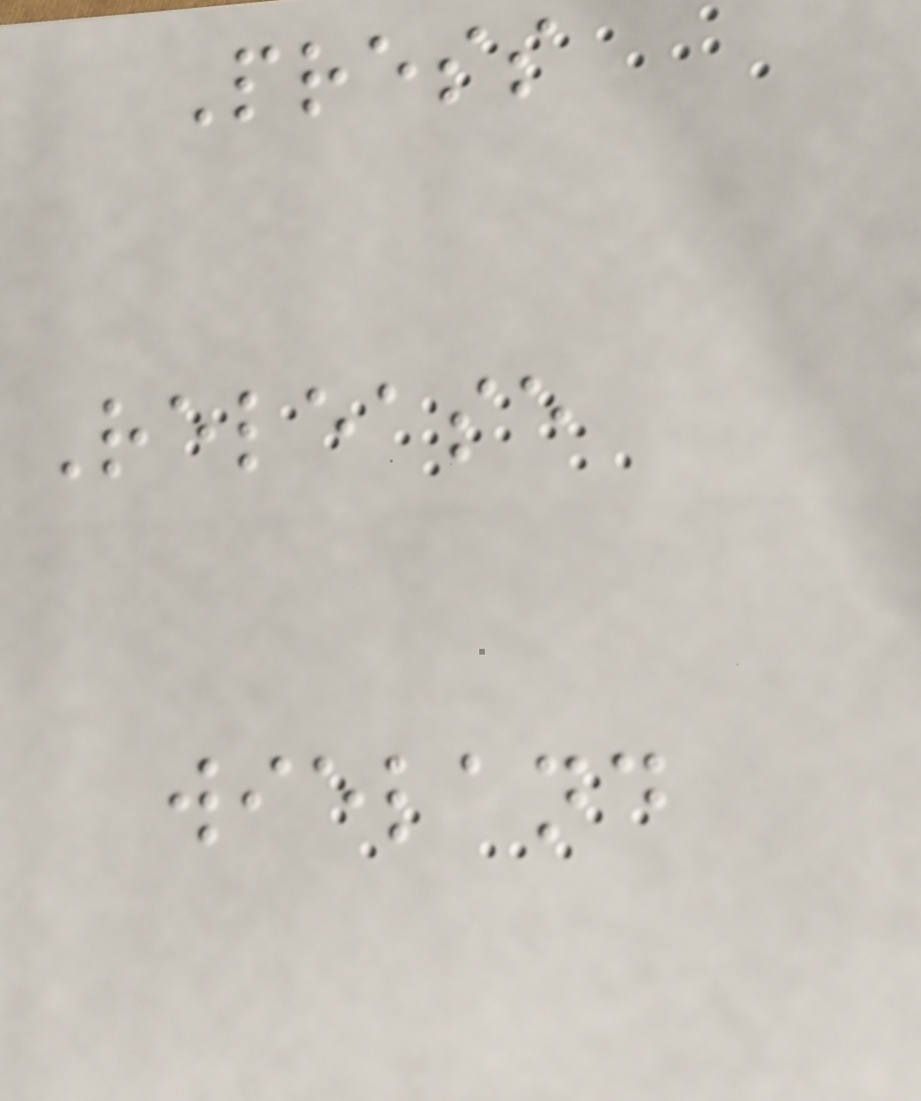Press
Release
wieland
